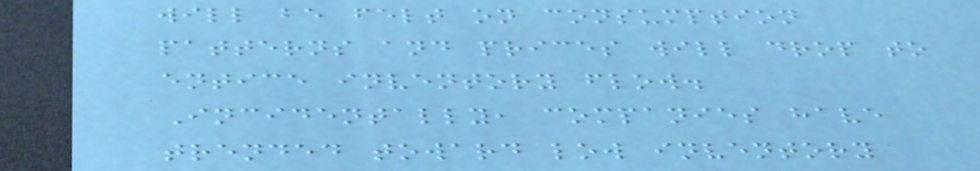will be felt on consumption
patterns and prices will drop to
entice inventory flow.
Incidentally, companies have
trended toward low inventory
